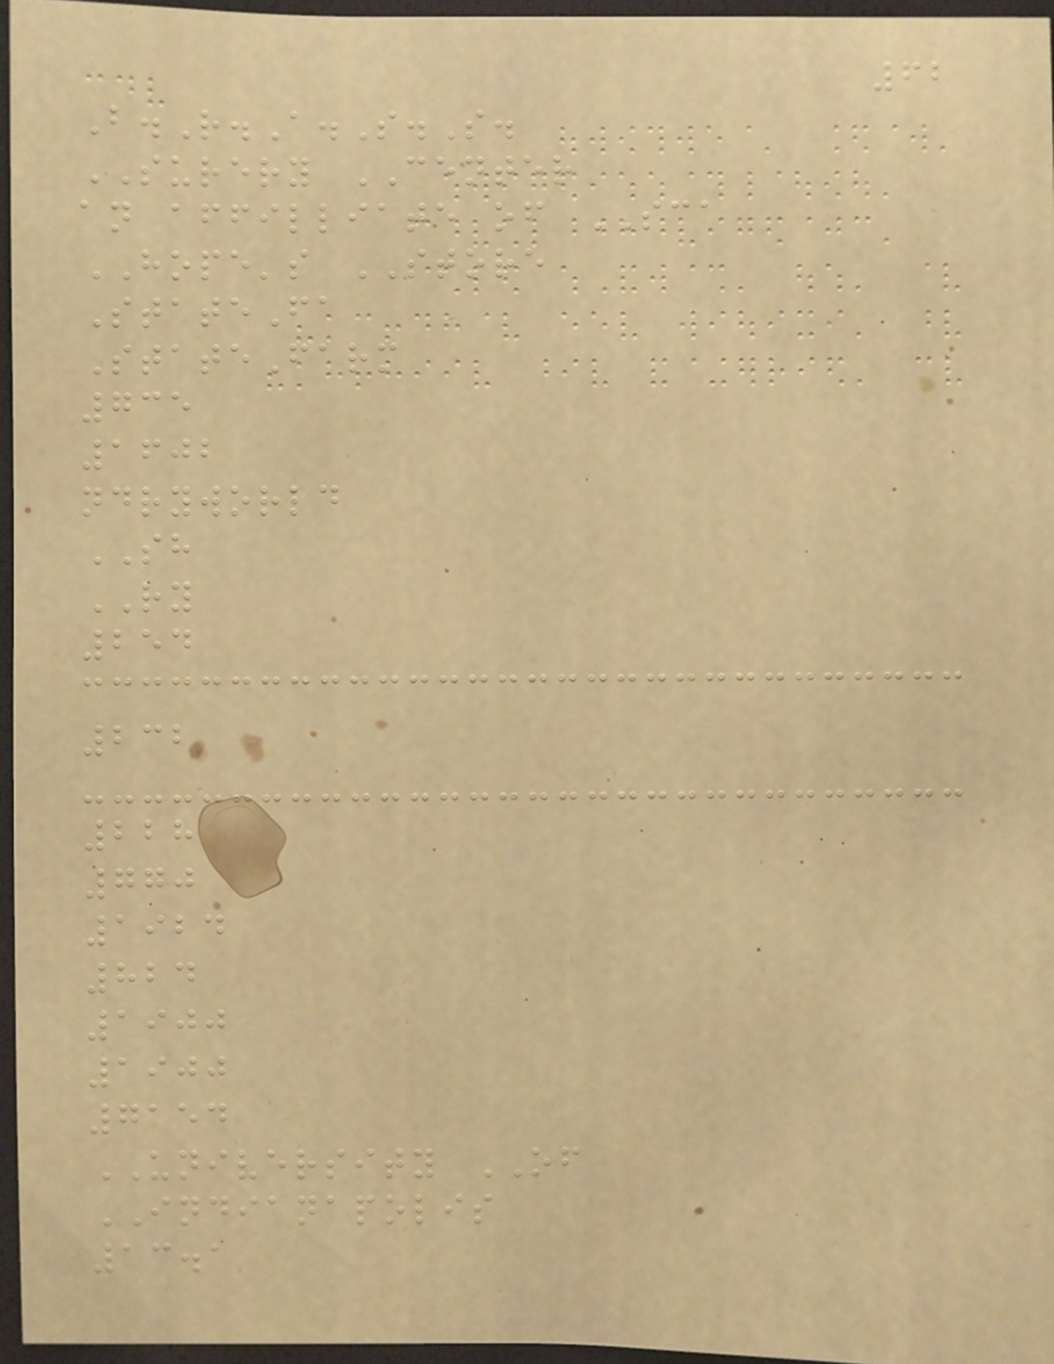62
B.R.A.S.S.
SURERY CENTER
an affilliate of SCA
HOPE's STORE
StateFa
StateFarm
735
1602
ndryworld
SH
RY
254
232
228
770
1924
824
1900
1900
7154
UNIVERSITY OF
INDIANAPOLIS
13.1
